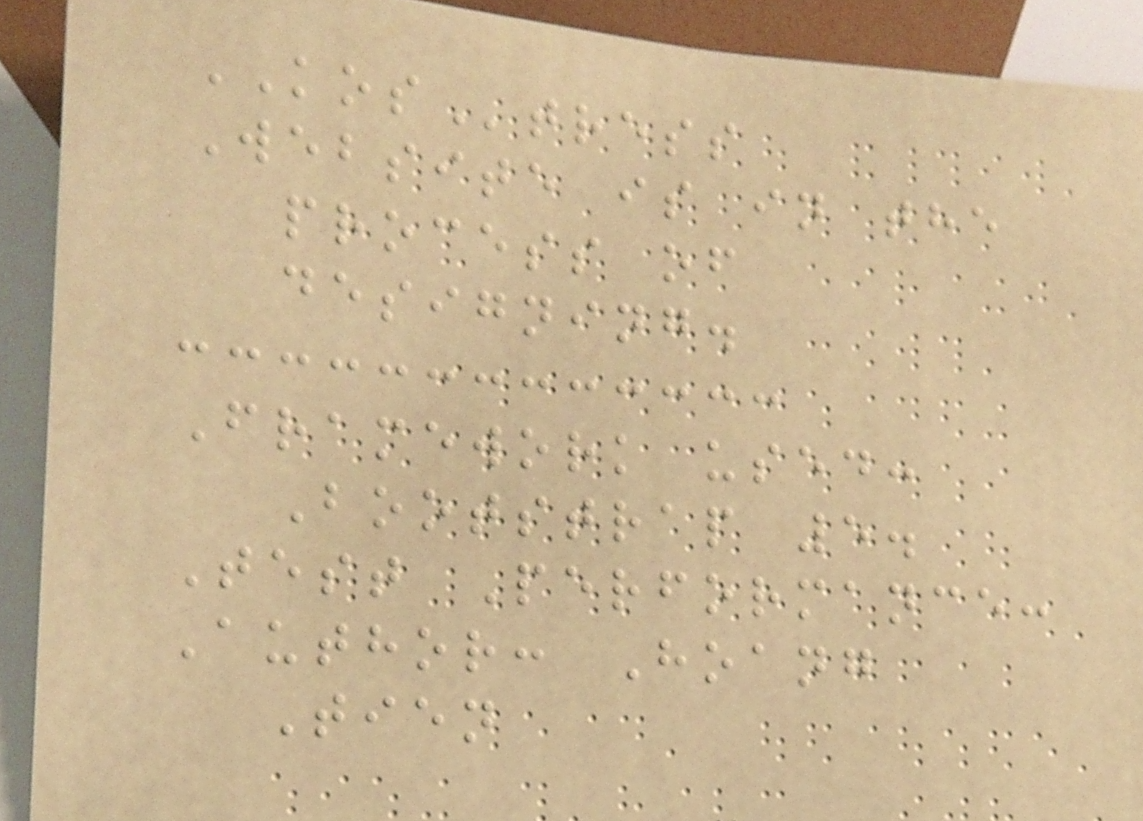KOStress
Website is in the
process of
designing.
Framework used:
Bootstrap 5.
Test Performance:
Author: Hoang
Tien
